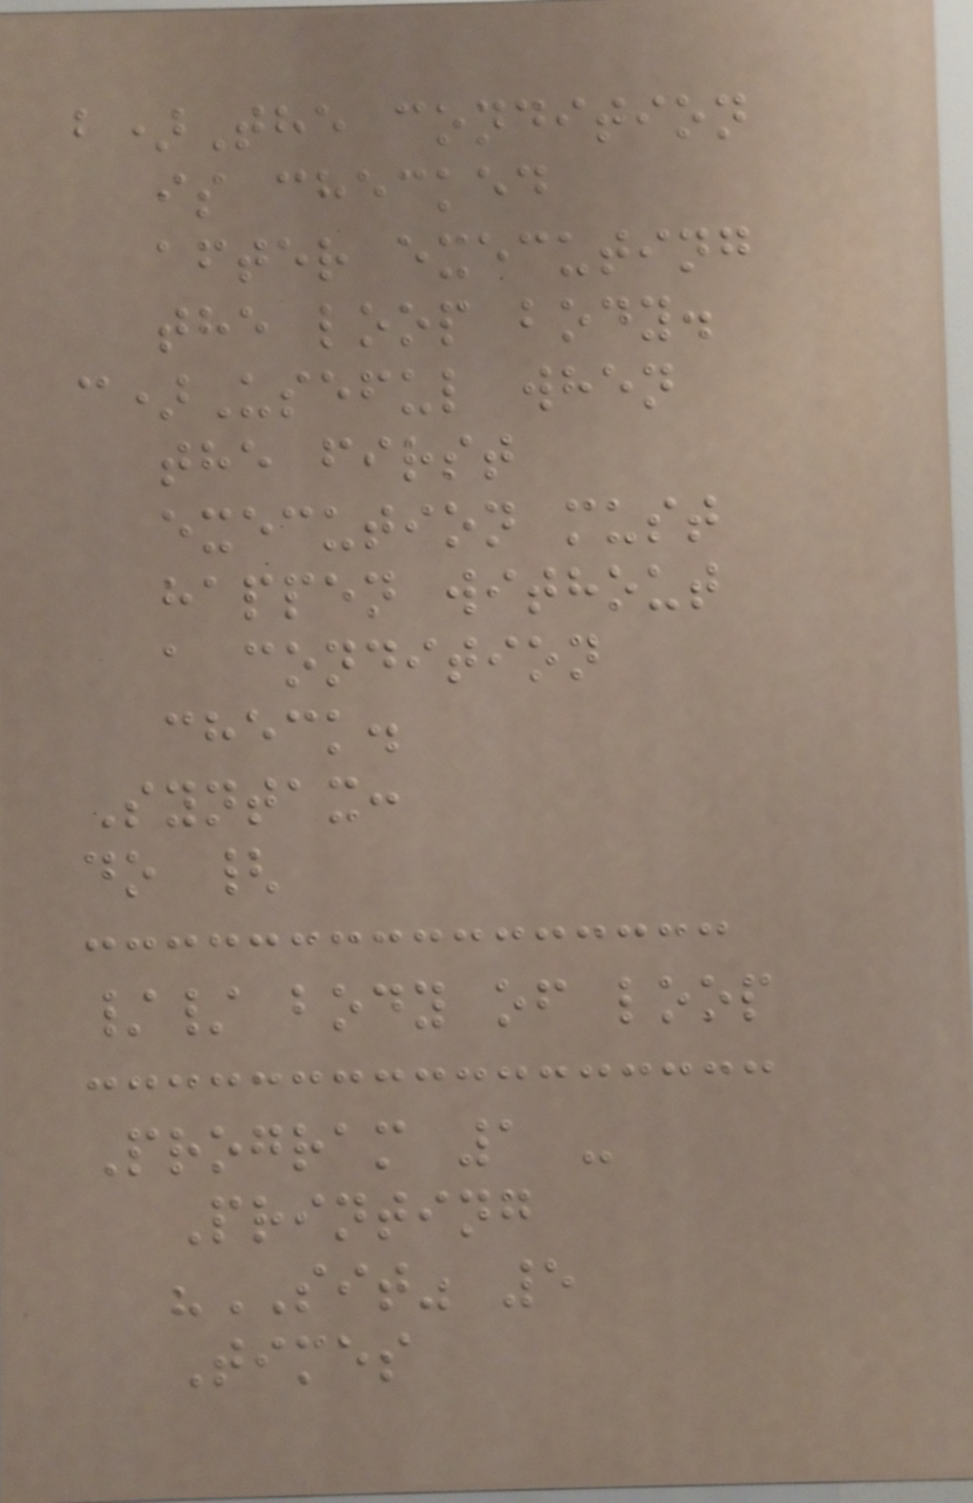b)The condition
is checked
after executing
the loop body.
c)Useful when
the first
execution must
happen without
a condition
check.
Syntax:
do {
// body of loop
Program 1 -
Printing
"SIT" 5
Times
